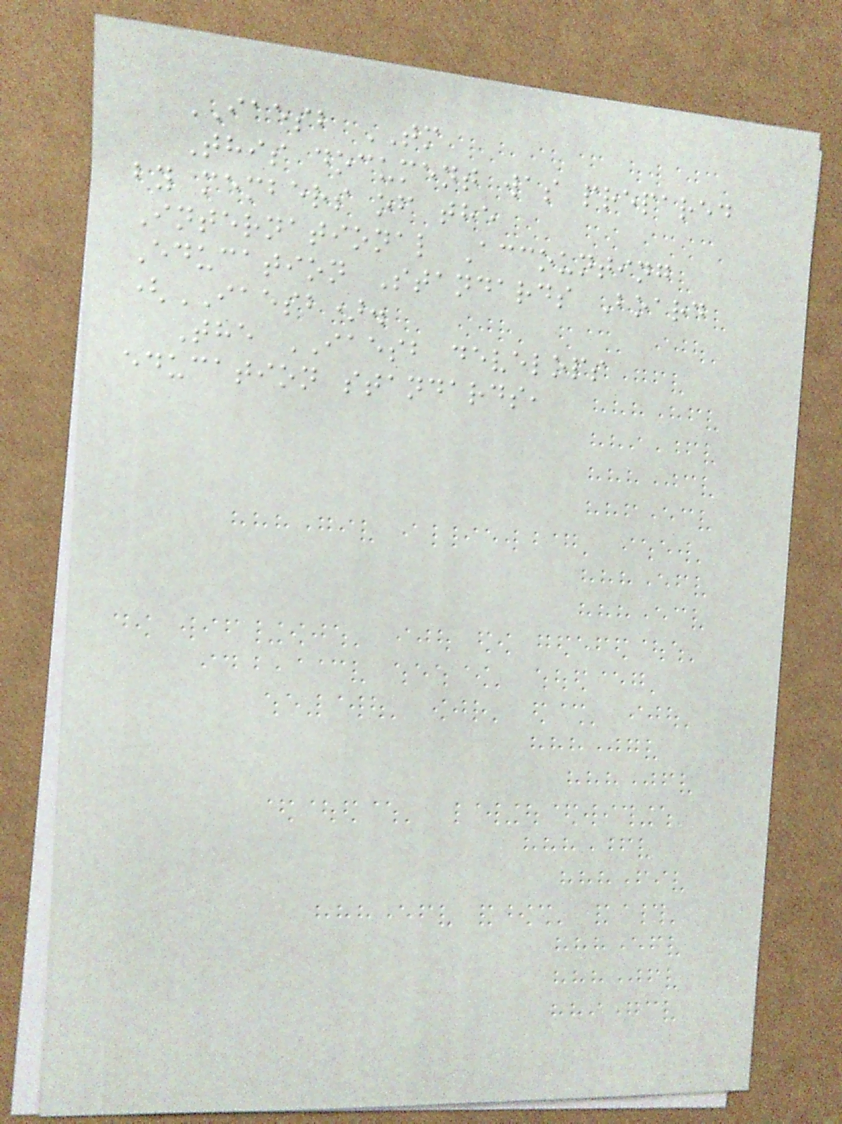IAESB TM
This document was prepared
by members of the
International Accounting
Education Standards Board
(IAESB).
The IAESB develops
education standards,
